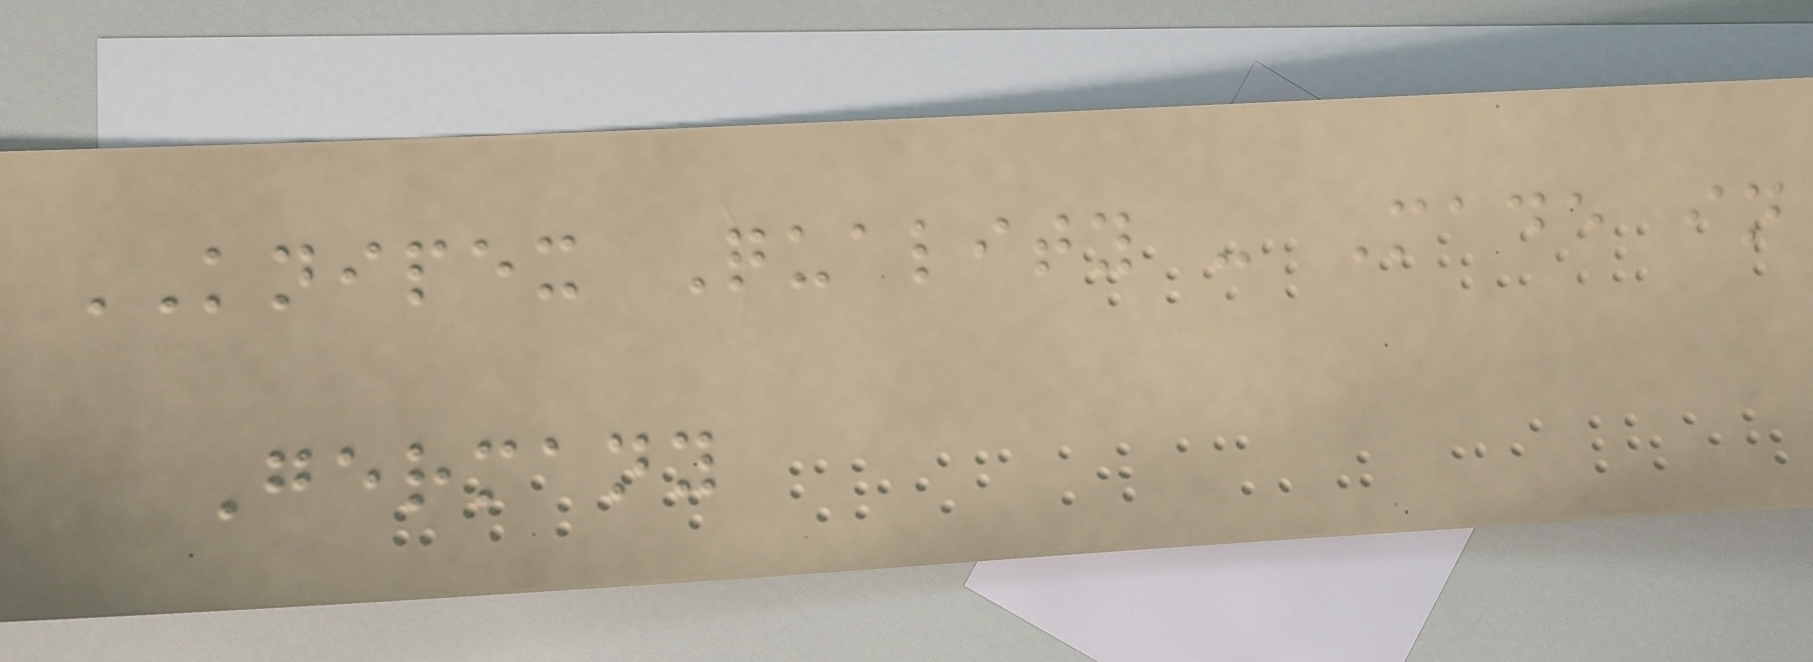KNIPEX Quality - Made in
Germany
